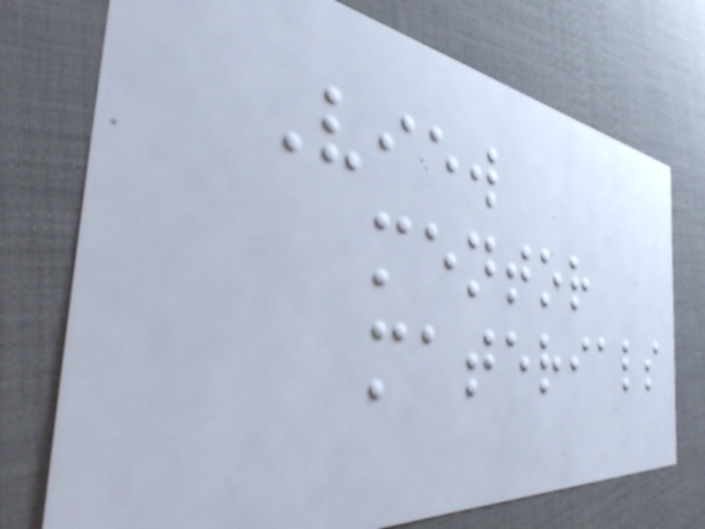View
mentor
materials
